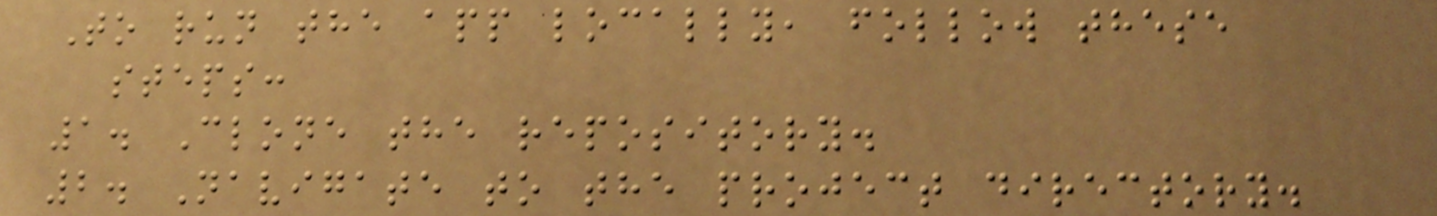To run the app locally, follow these
steps:
1. Clone the repository.
2. Navigate to the project directory.
